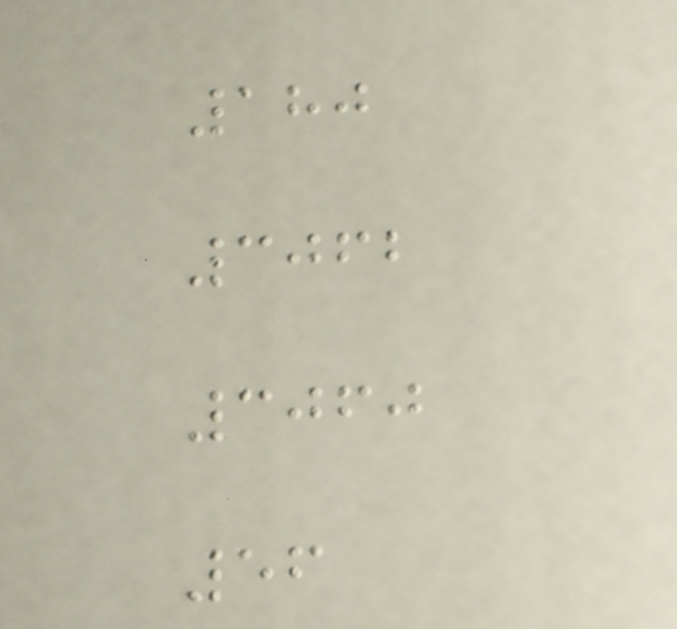180
3062
3060
56
